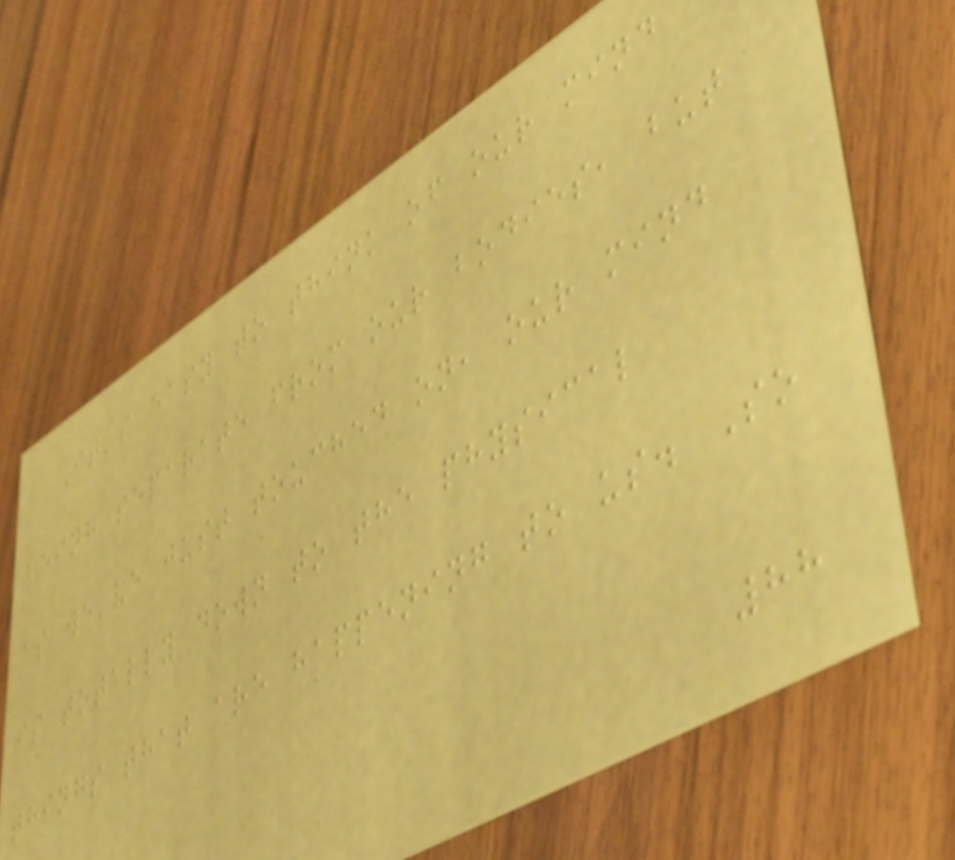It's easy to think of our mind
being separate from our bodies, but
as we've just touched on, our mind
is totally down to the physical
things that are happening to us. So
88
